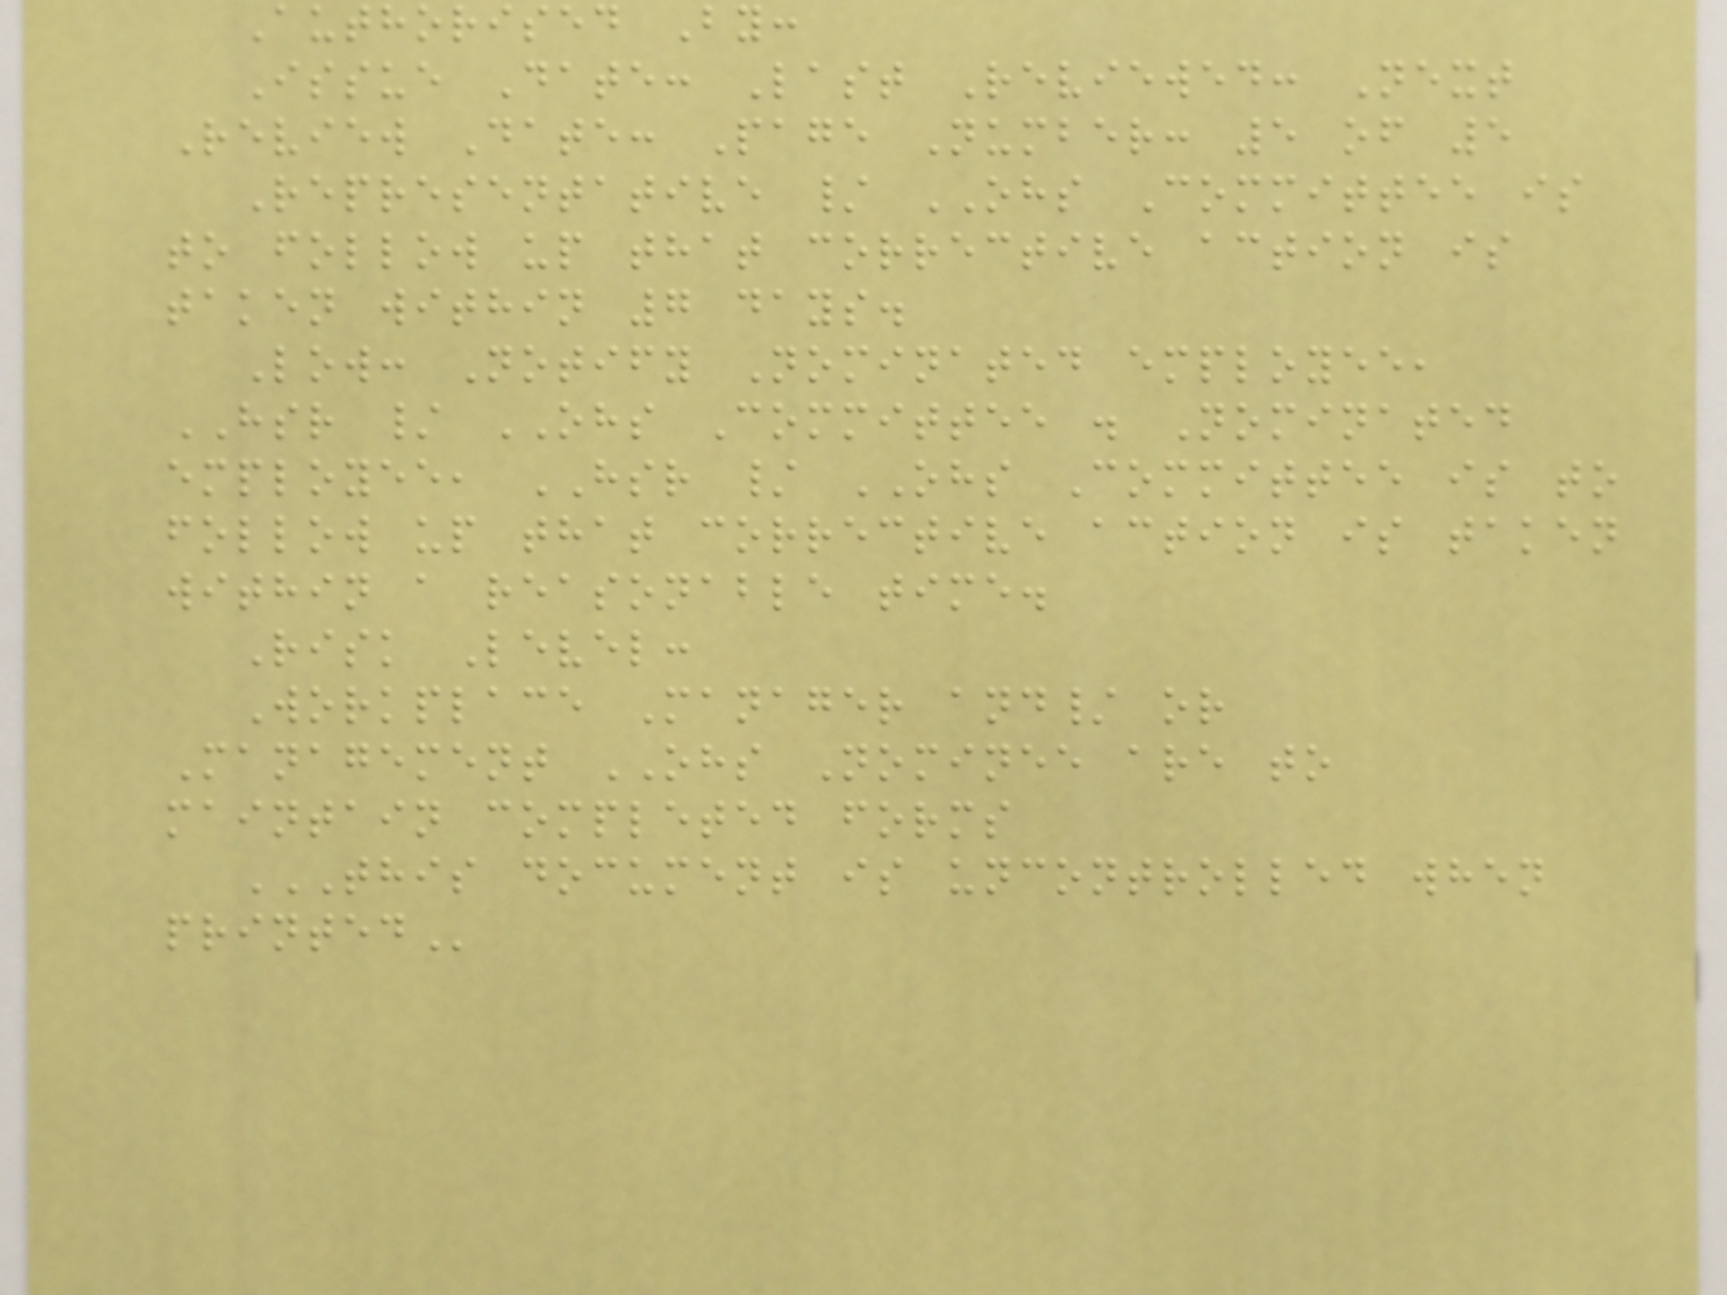Authorised By:
Issue Date: Last Reviewed: Next
Review Date: Page Number: 5 of 5
Representative / OHS Committee is
to follow up that corrective action is
taken within 7 days.
Low: Notify Nominated employee,
HSR / OHS Committee . Nominated
employee, HSR / OHS Committee is to
follow up that corrective action is taken
within a reasonable time.
Risk Level:
Workplace Manager and/ or
Management OHS Nominee are to
maintain completed forms
THIS DOCUMENT IS UNCONTROLLED WHEN
